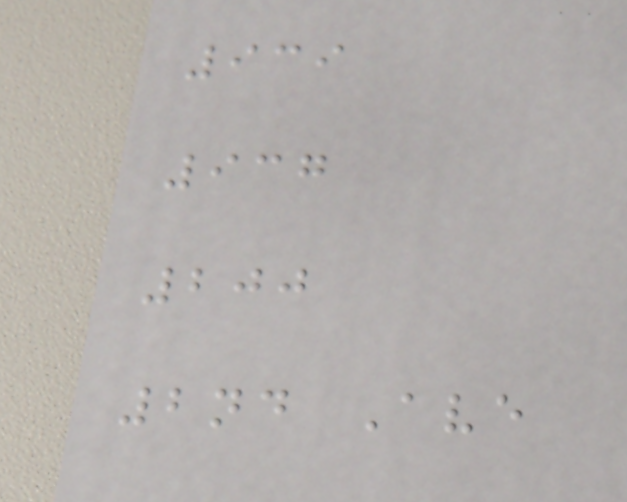939
937
200
2nd Ave
